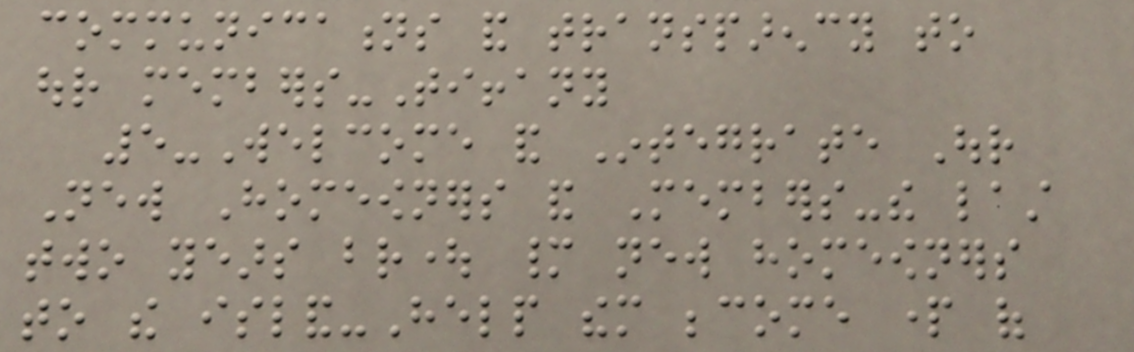communications and transparency to
our members-Tiffany
5-Welcome and Integrate Our
New Homeowners and Members-the last
two years brought many new homeowners
to the island-Help them become part of
